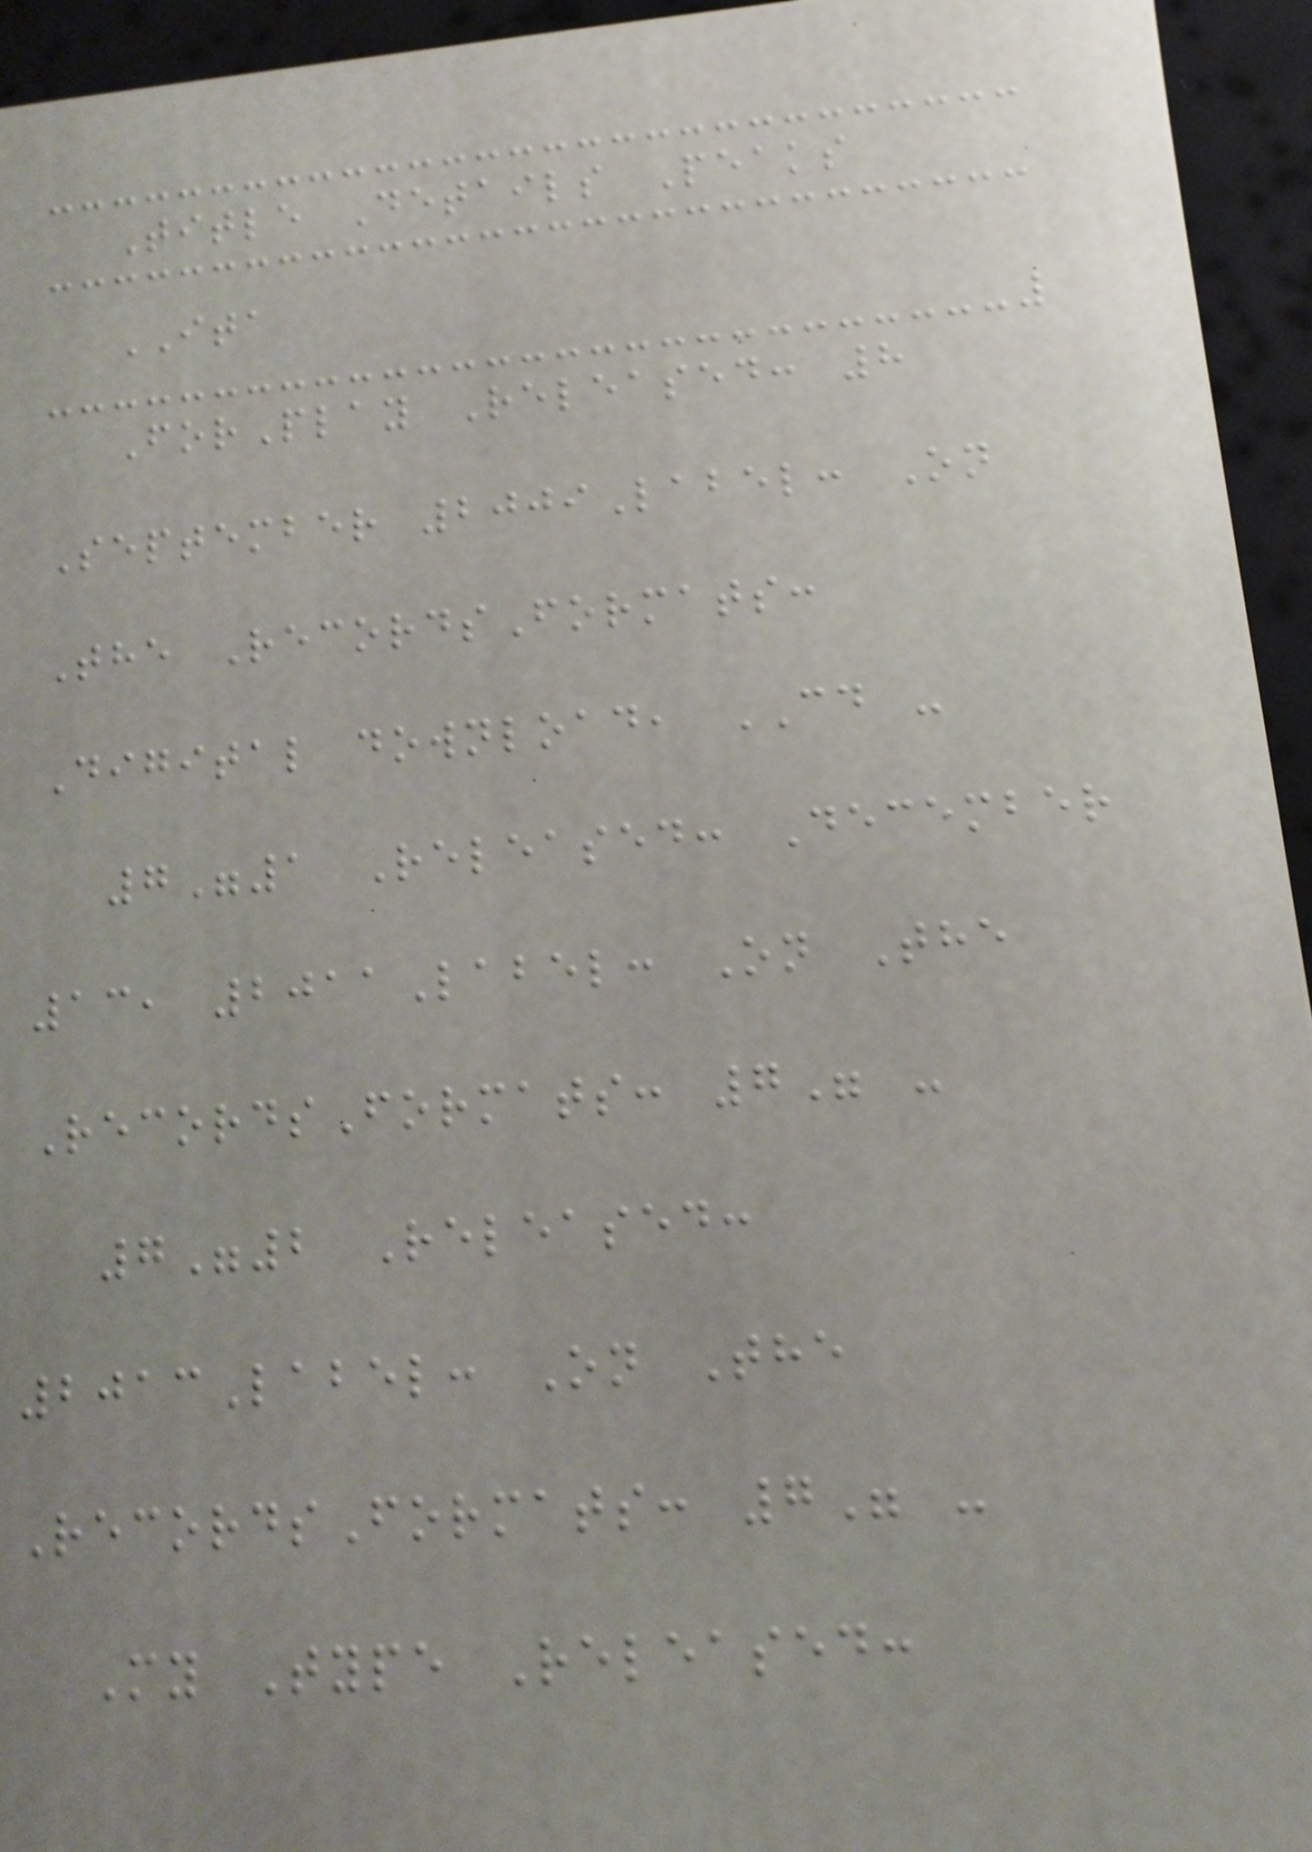Title Details Peaks
ITA
ForPlay Released: 8
September 2009Label: On
The RecordsFormats:
Digital download, CD -
7"1 Released: December
13, 2011Label: On The
RecordsFormats: 7" -
7"2 Released:
2013Label: On The
RecordsFormats: 7" -
My Type Released:
